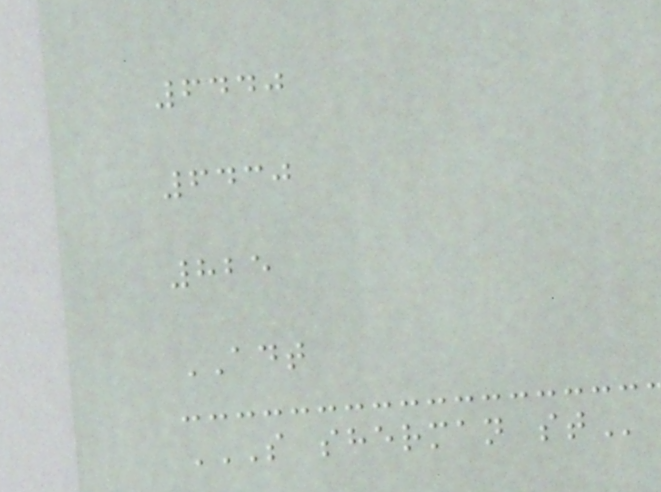6440
6430
825
ADT
S SHERMAN ST
